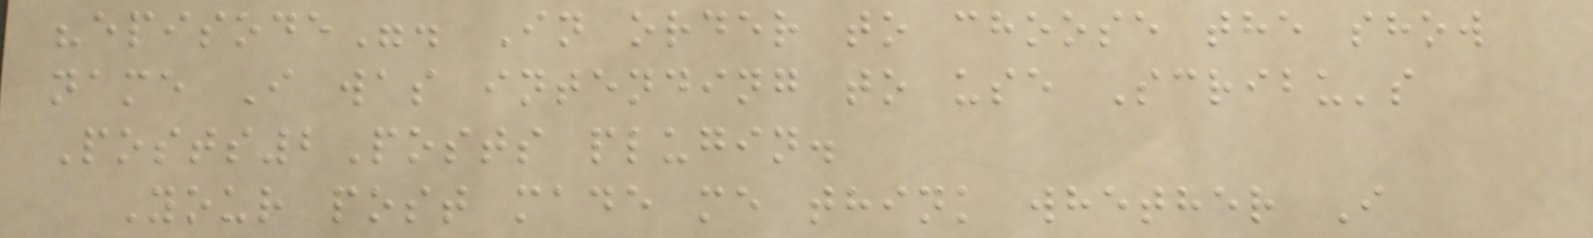"episode". In order to choose the show
name I was intending to use Scribu's
Posts2Posts plugin.
Your post made me think whether I
